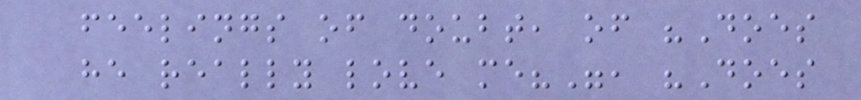feelings of doubt, of "Does
he really love me?", "Does
